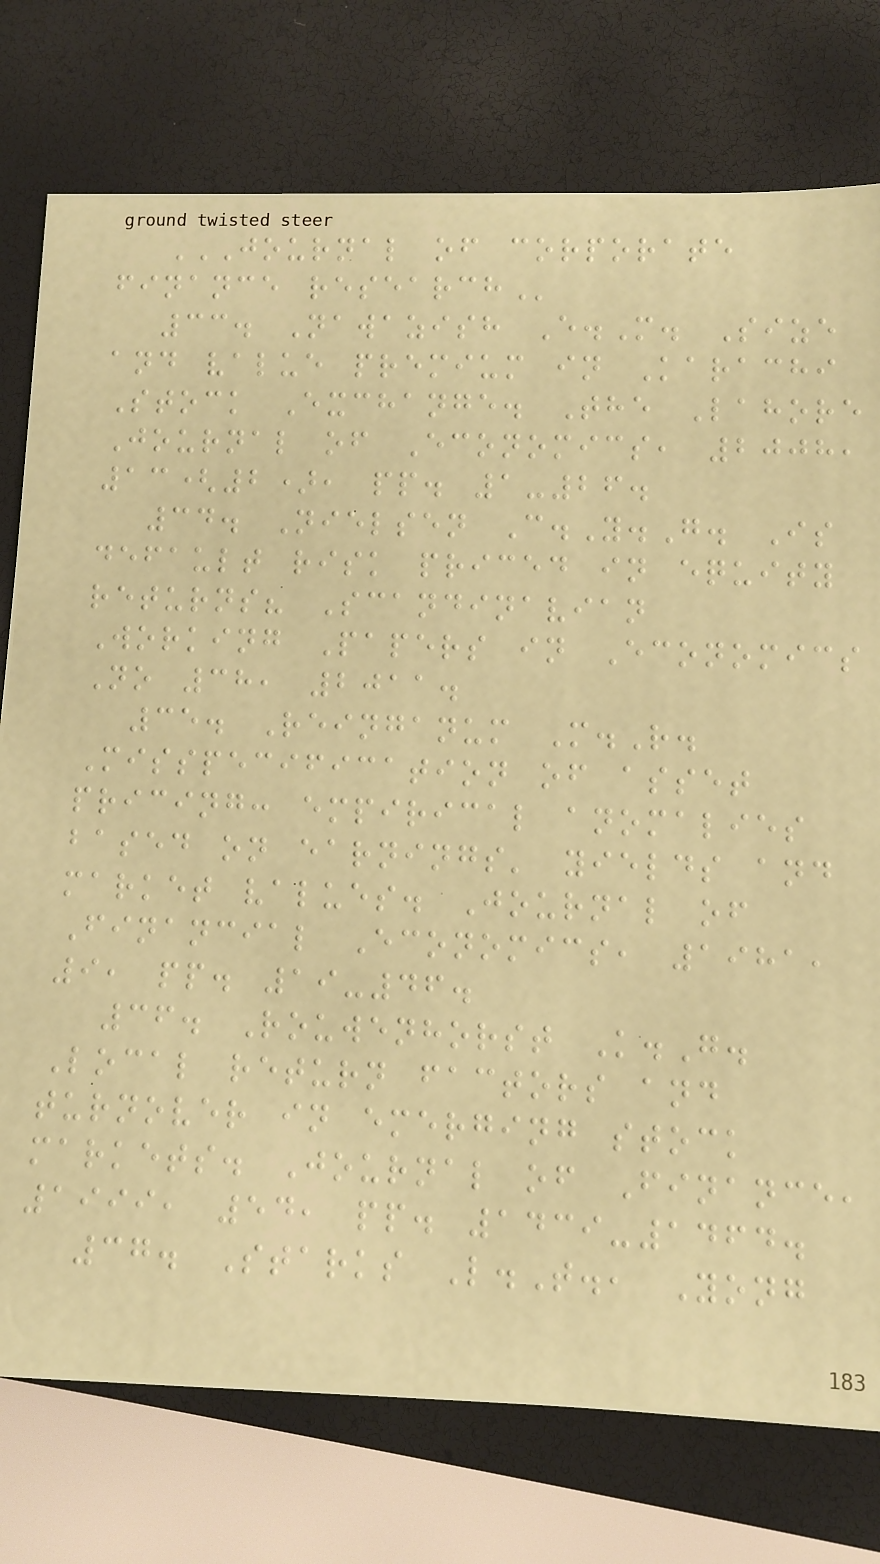JOURNAL OF CORPORATE
FINANCE RESEARCH
33. Nawazish E.M. Size
and value premium in Karachi
Stock Exchange. The Lahore
Journal of Economics, 2008,
13(2), pp. 1-26.
34. Nielsen C.Y.G. Is
default risk priced in equity
returns? Scandinavian
Working Papers in Economics
No 38, 2011.
35. Reinganum M.R.
Misspecification of asset
pricing: empirical anomalies
based on earnings' yields and
market values. Journal of
Financial Economics, 1981,
9, pp. 19-46.
36. Rouwenhorst K.G.
Local return factors and
turnover in emerging stock
markets. Journal of Finance,
1999, 54, pp. 1439-1464.
37. Starks L.T., Yong
